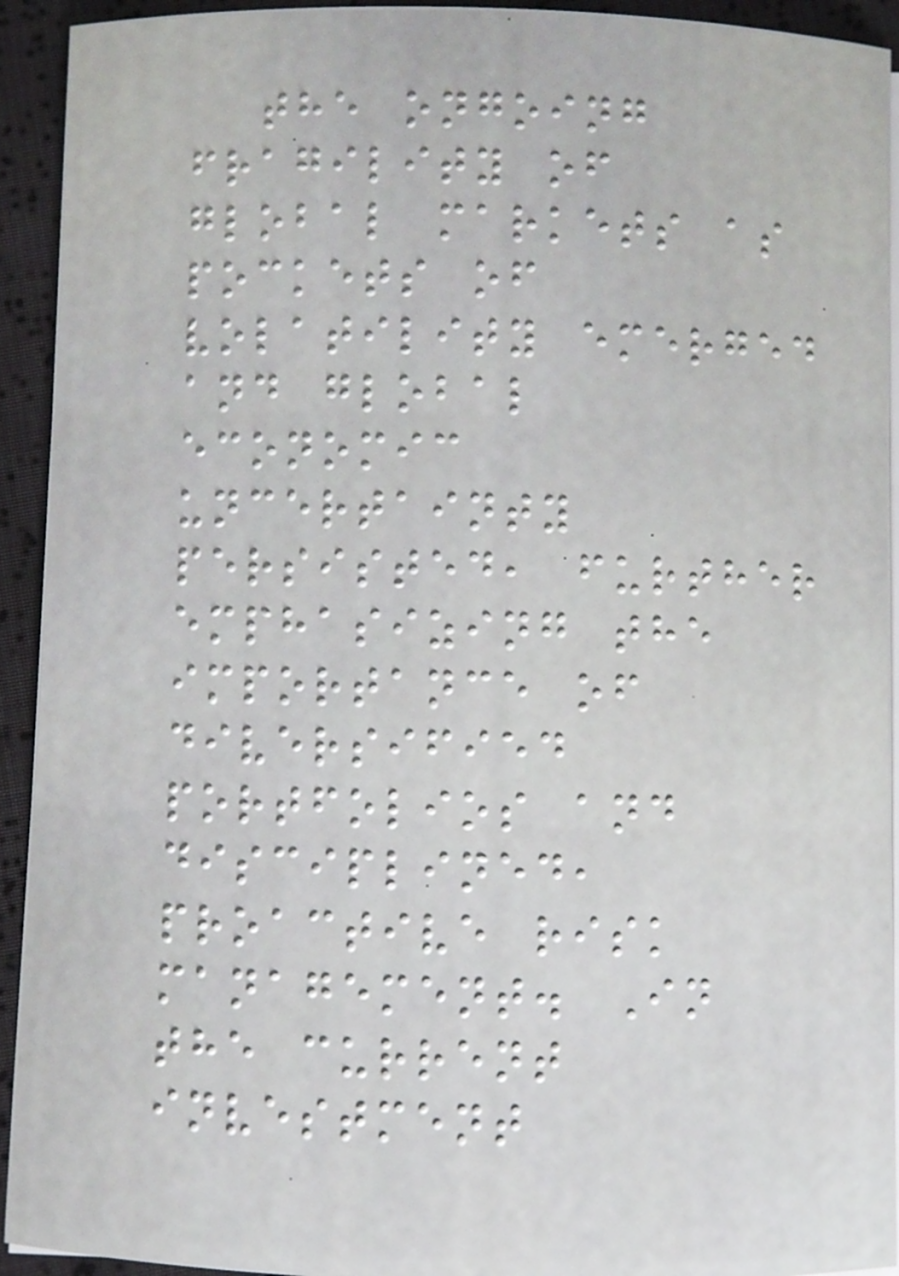the ongoing
fragility of
global markets as
pockets of
volatility emerged
and global
economic
uncertainty
persisted, further
emphasizing the
importance of
diversified
portfolios and
disciplined,
proactive risk
management. In
the current
investment
